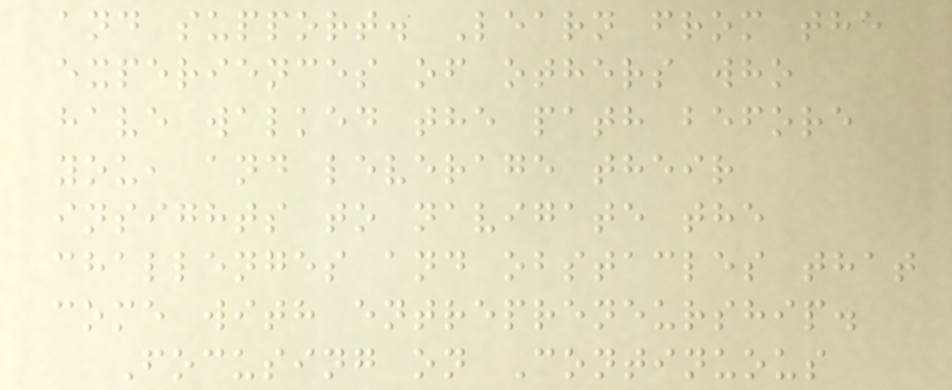and support. Learn from the
experiences of others who
have walked the path before
you, and leverage their
insights to navigate the
challenges and obstacles that
come with entrepreneurship.
Focusing on Continuous
